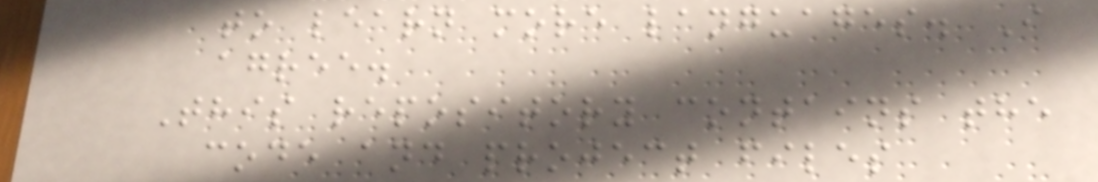to learn more languages. I
agree.
This repository contains the
code and project files
